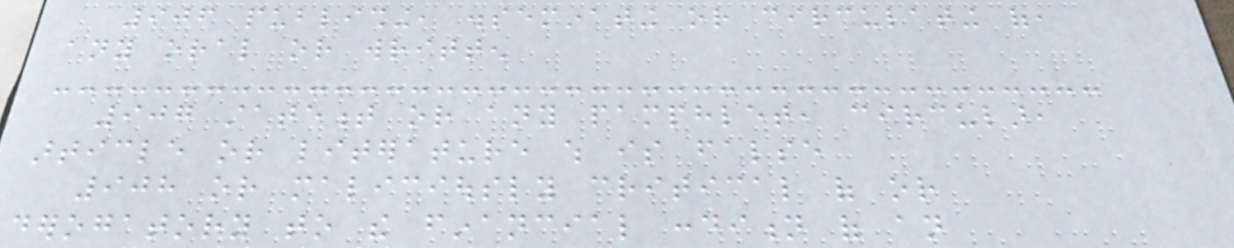906 publishing, disseminating or circulating of,
any oral or written
907 statement or any pamphlet, circular,
article or literature which is false
908 or maliciously critical of or
derogatory to the financial condition of an
